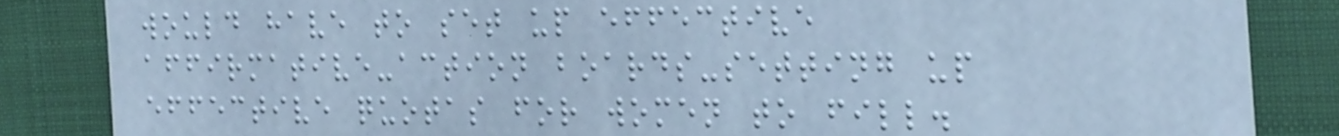would have to set up effective
affirmative-action boards-setting up
effective quotas for women to fill.
